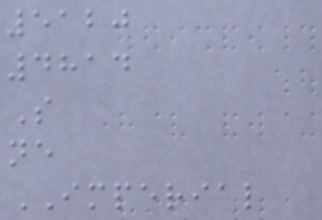5120
4814
S
ne
IMPERIAL
